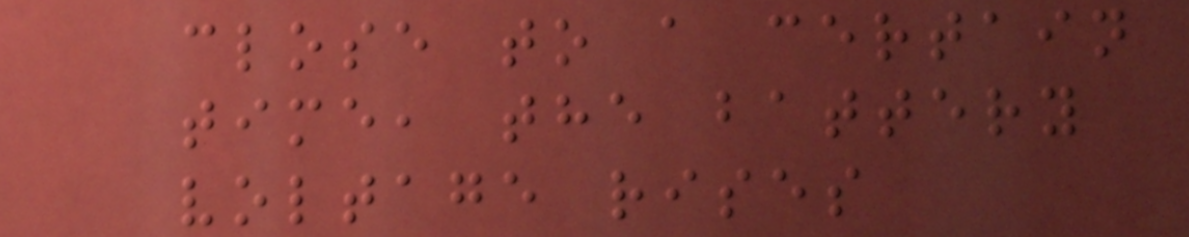close to a certain
time, the battery
voltage rises
